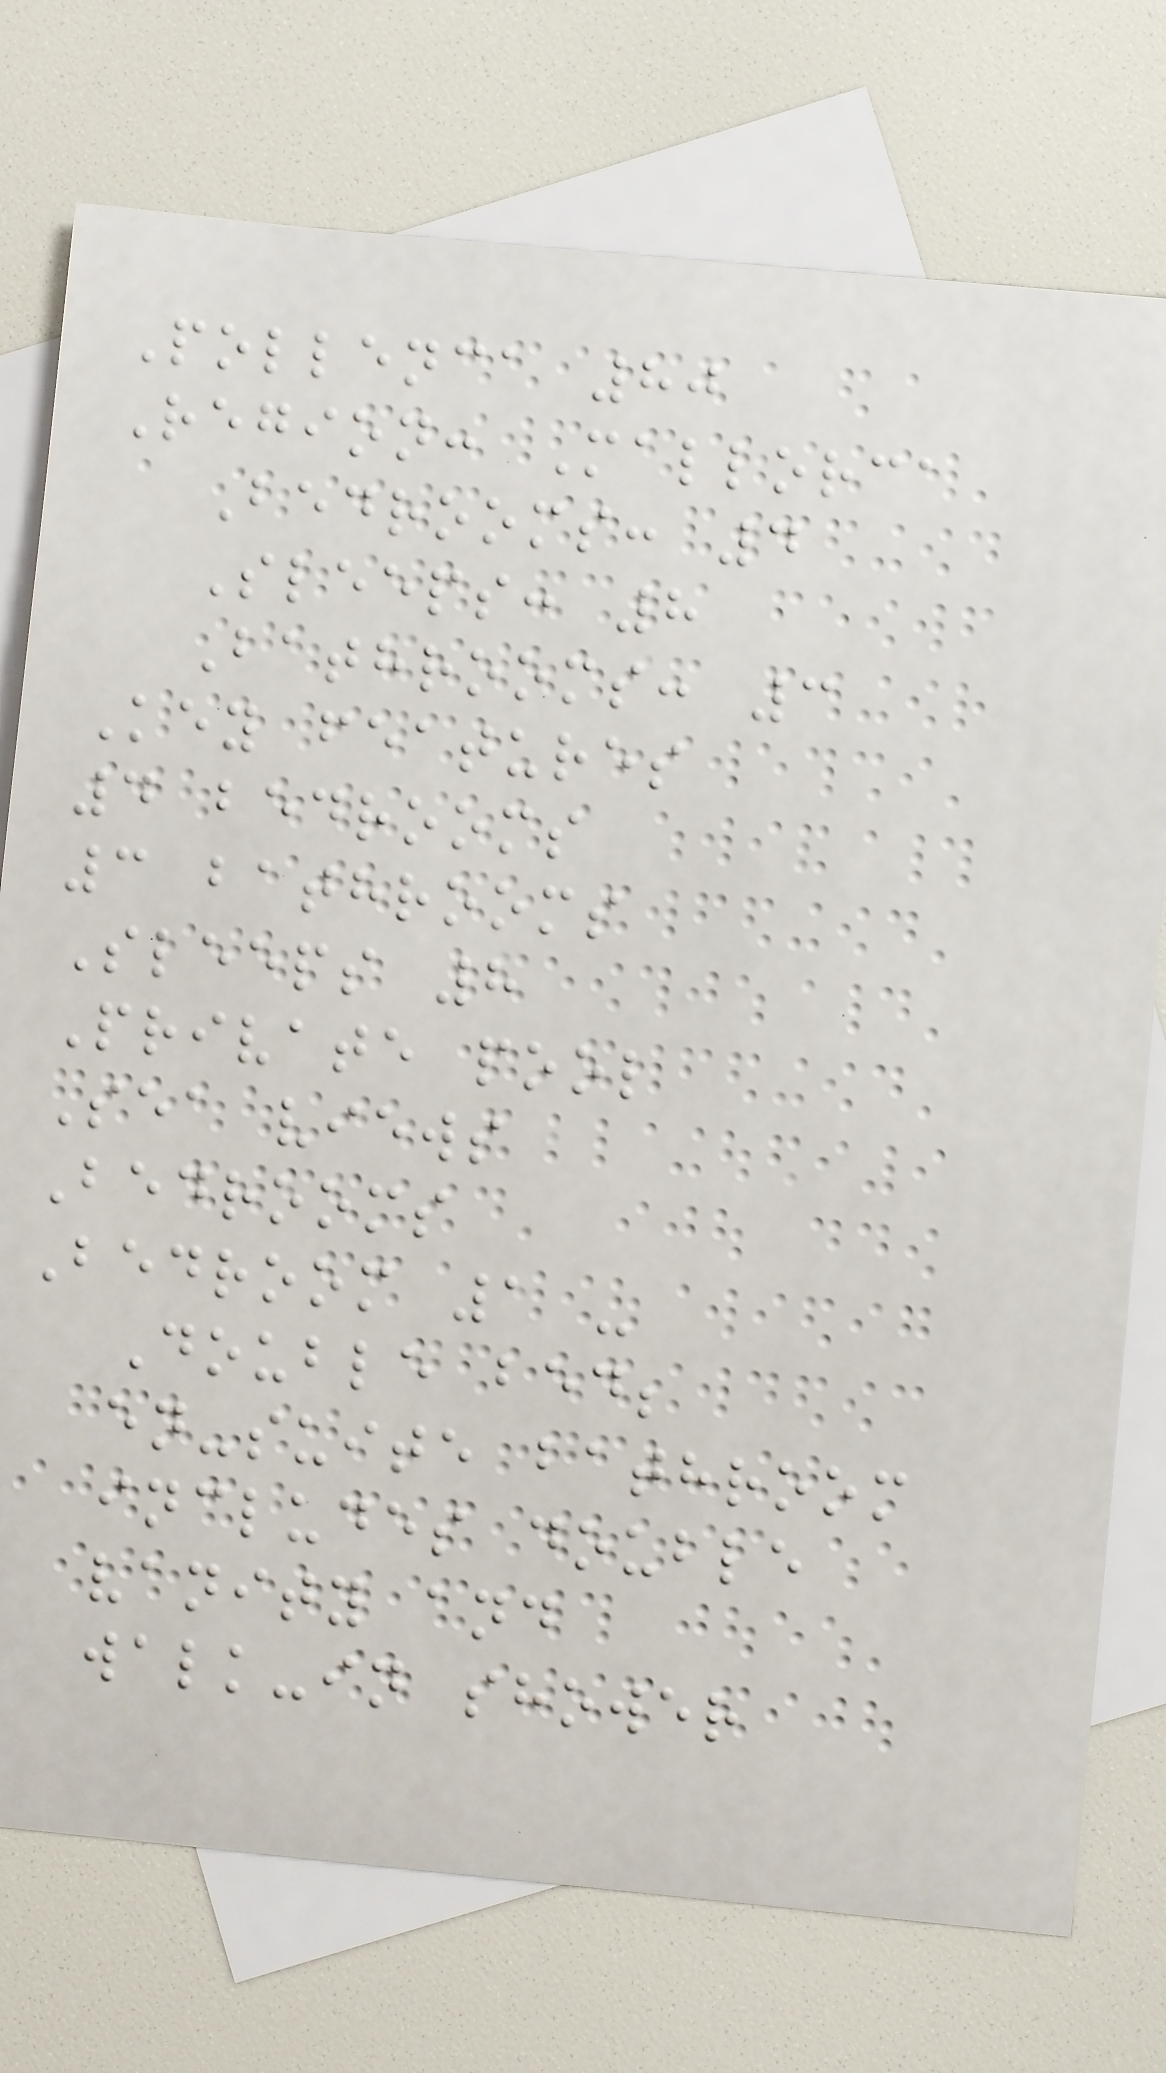Pollenca 80
Region: Mallorca
Bedrooms: 4
Sleeps: 8
Bathrooms: 3
Key features
4 bedrooms
3 bathrooms
Sleeps 8
Private pool
Sea views
Bedrooms
Bedroom 1 -
Double bed;
en-suite bathroom
includes double
vanity and
walk-in shower
